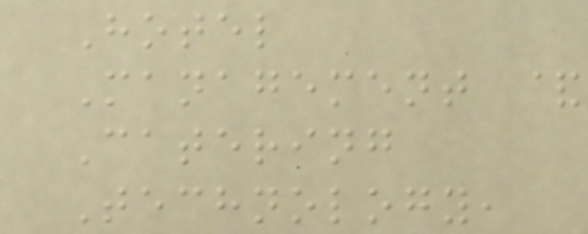Hotel
Management &
Catering
Technology,
